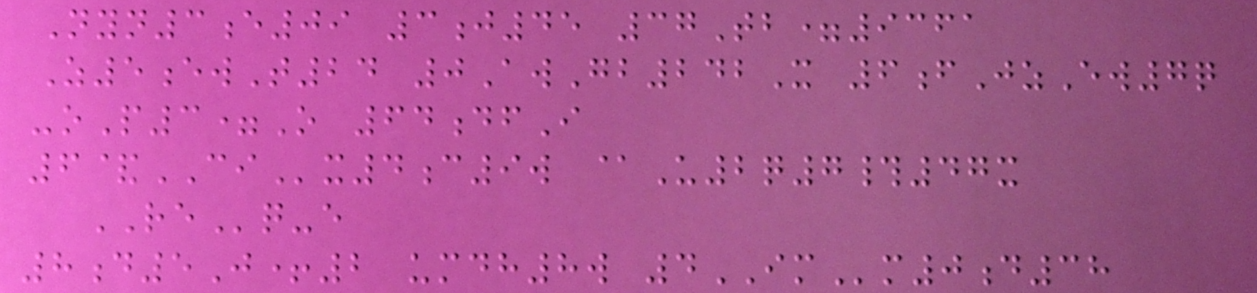Nyn3e09 3j45 37Tb=9361
Z5ewT24 0AwGb242X 6fJzEw7q
-oP3=O 64dfI
6&CIx4c9w @U2q7#47x
REq-e
8d5J+2 umdh8w 4IMm0d38
